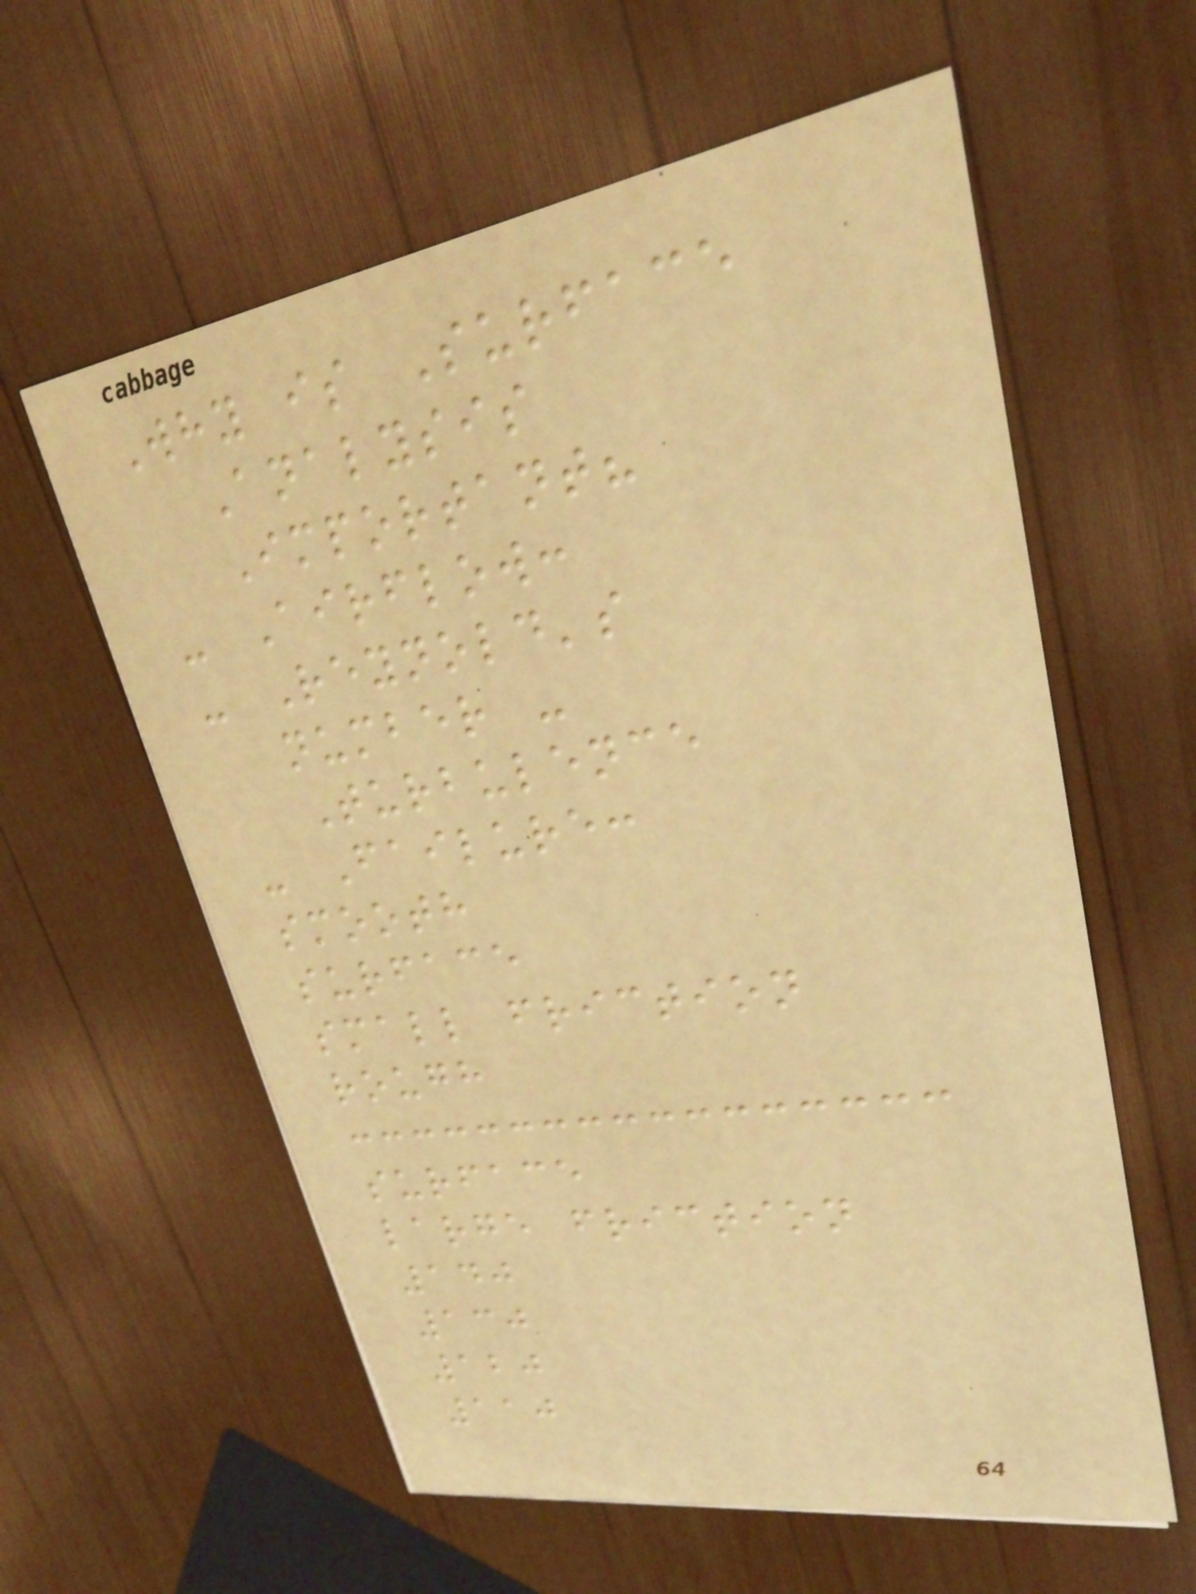Why is Surface
Analysis
Important?
- Airflow:
- Reynold's
number -
Turbulence
- Failure:
smooth
surface
small friction
rough
surface
large friction
140
130
120
110
